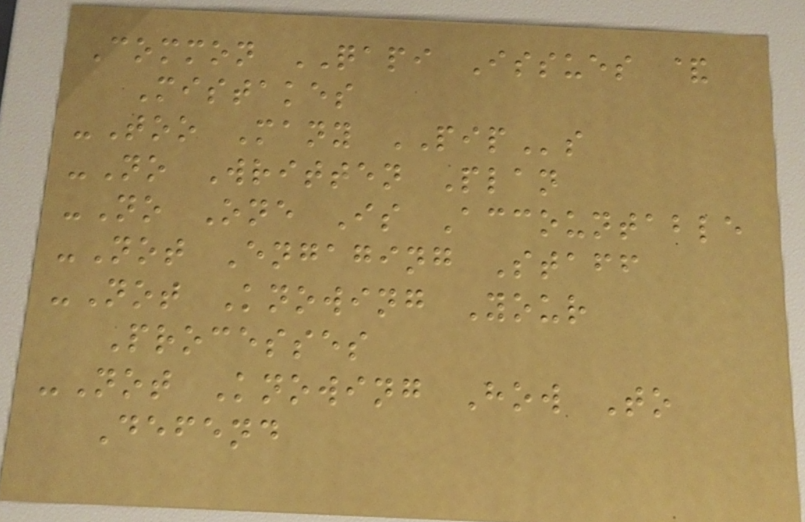Common QAPI Issues &
Mistakes
-Too Many PIPs
-No Written Plan
-No One Is Accountable
-Not Engaging Staff
-Not Knowing Your
Processes
-Not Knowing How To
Defend
